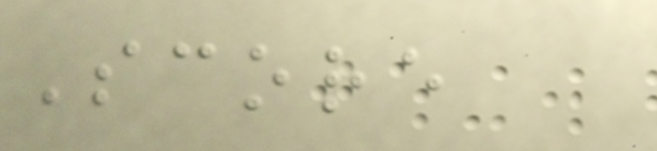Score
